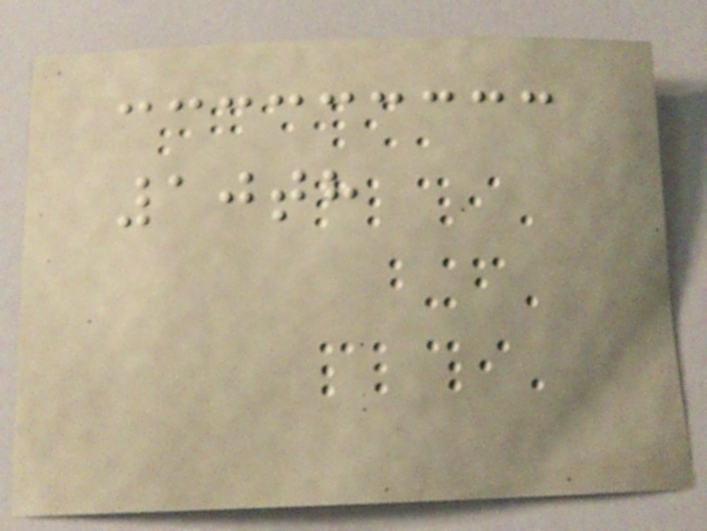10th
